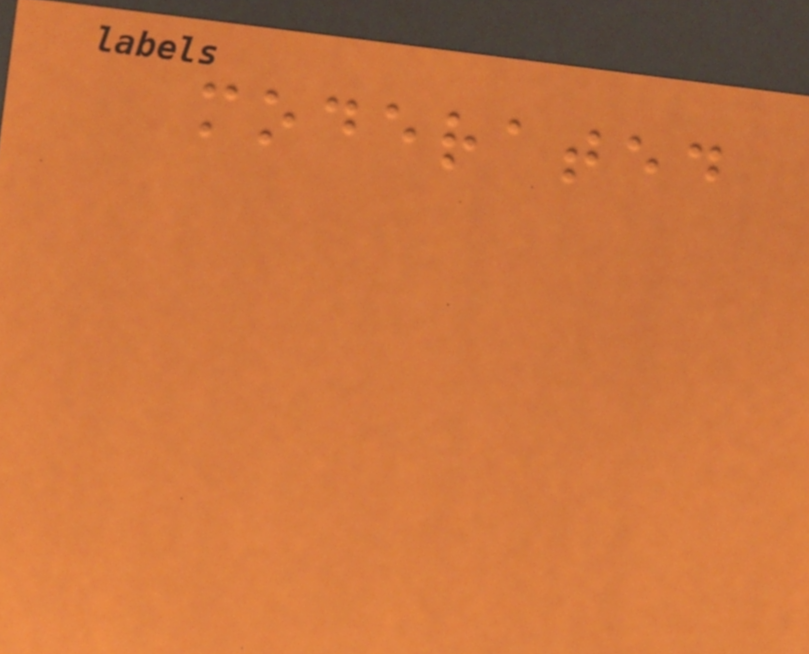moderated
